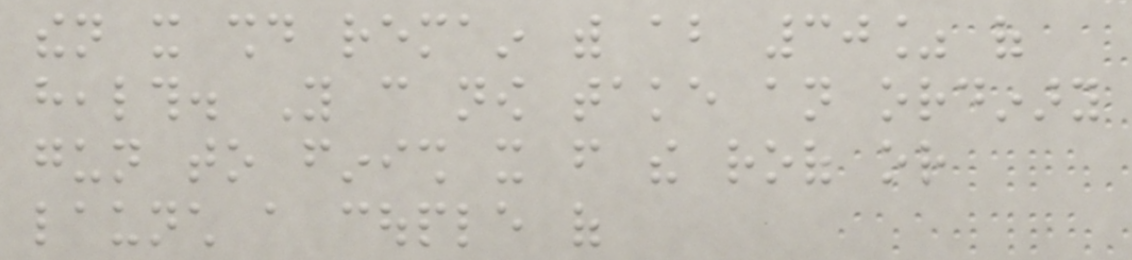then it should remain with about 30% of
health. You can now take an ordinary
gun to finish it from the roof or
launch a couple of
